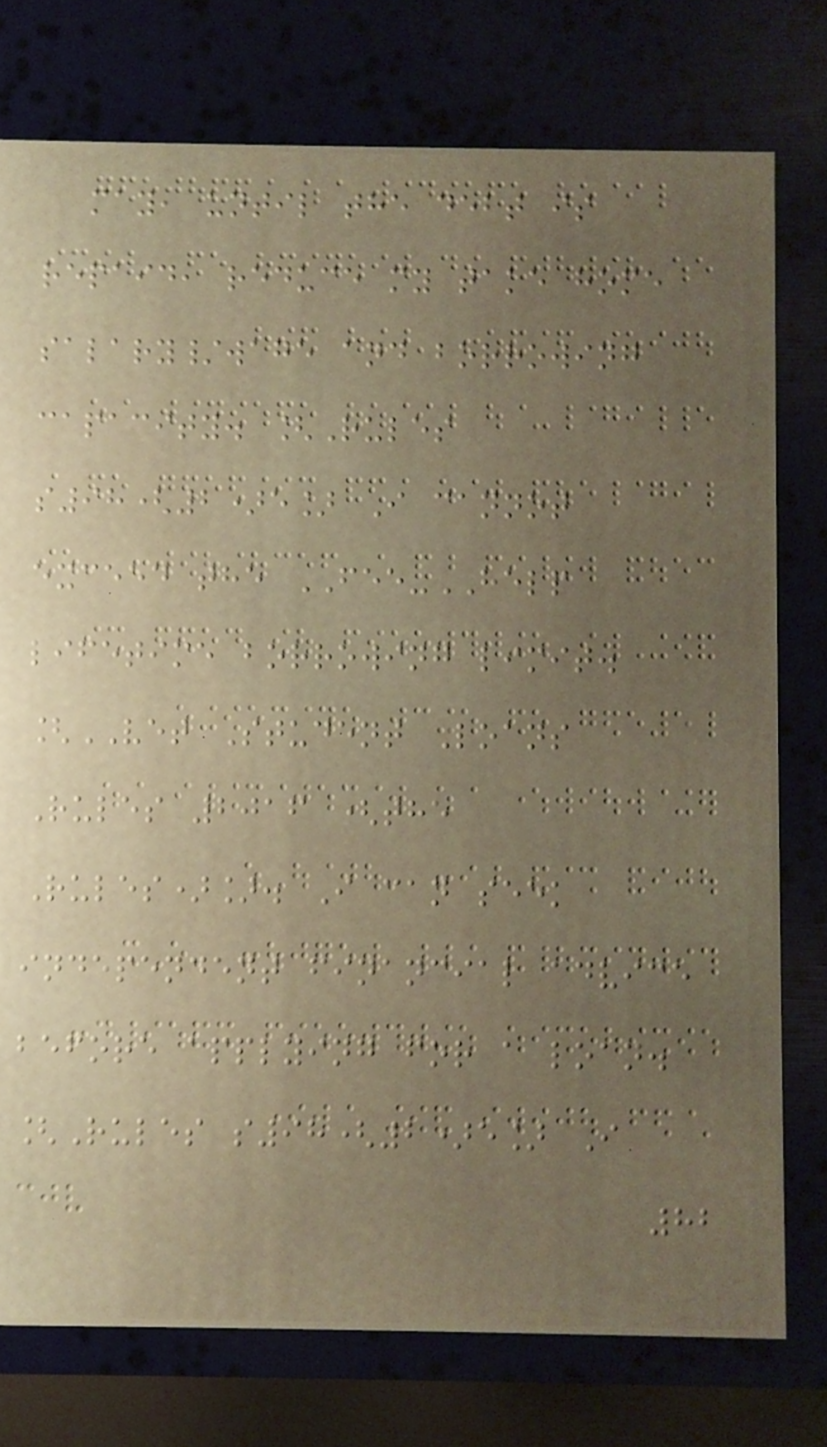may, until the debt is
repaid, reduce my take home
salary/wage and borrowing
capacity. [Rules
s98(2)e] I cannot
exceed the FEE-HELP
lifetime borrowing limit.
[VET Student Loans
Rules 2016 (the
Rules)]. I can seek
independent financial advice
before applying for a loan.
[Rules s98(2)e] I
82
